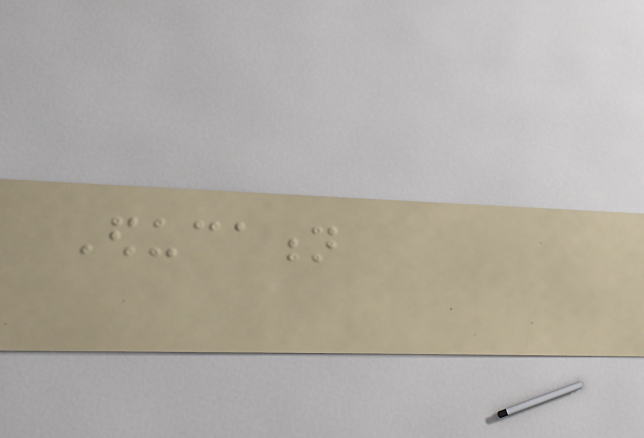Education
